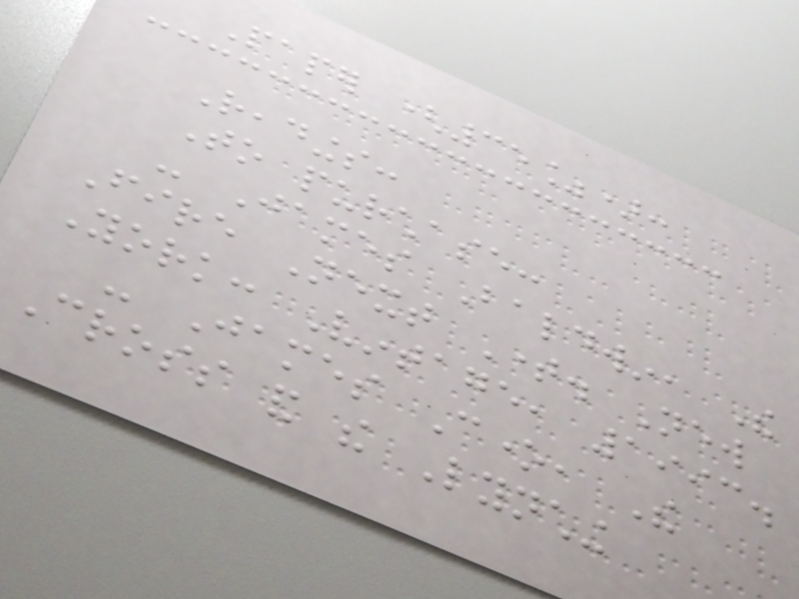Paper (35%):
Readings:
To purchase:
- James Baldwin, The
Fire Next Time. New
York: Vintage, 1993.
- James Cone, The
Cross and the Lynching
